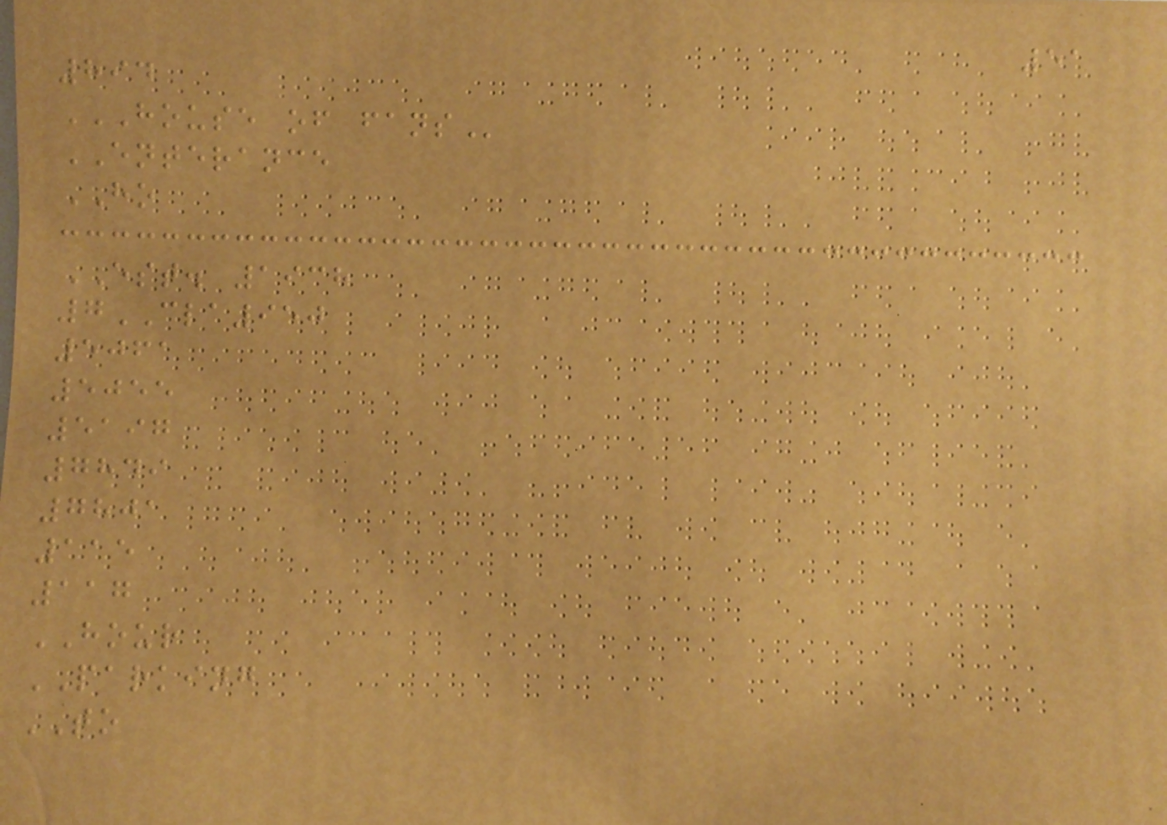51
894
HOUSE OF FANS
ENTERANCE
HO
EST. 1938
7CLA950
5061
5055
5197
7849
7801
115
117
HOUR
PARKING
TO
